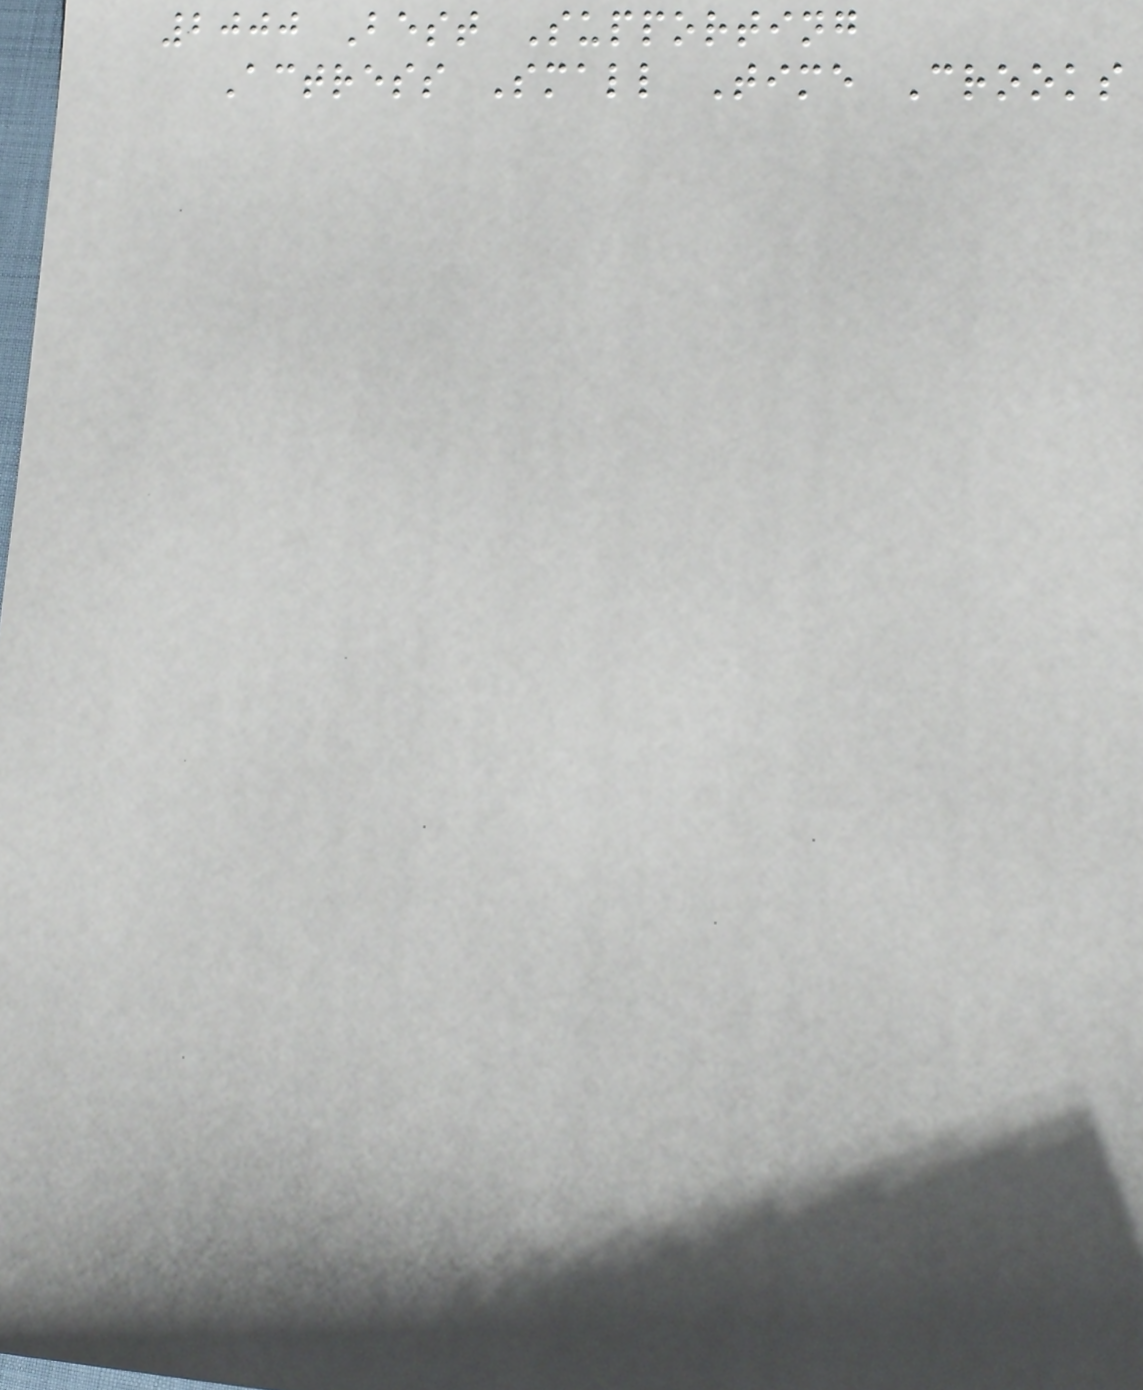2000 Best Supporting
Actress Small Time Crooks
